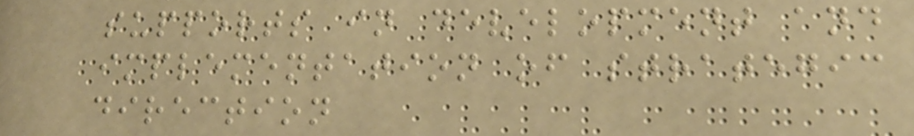supports in development and
implementation of strategic
direction
